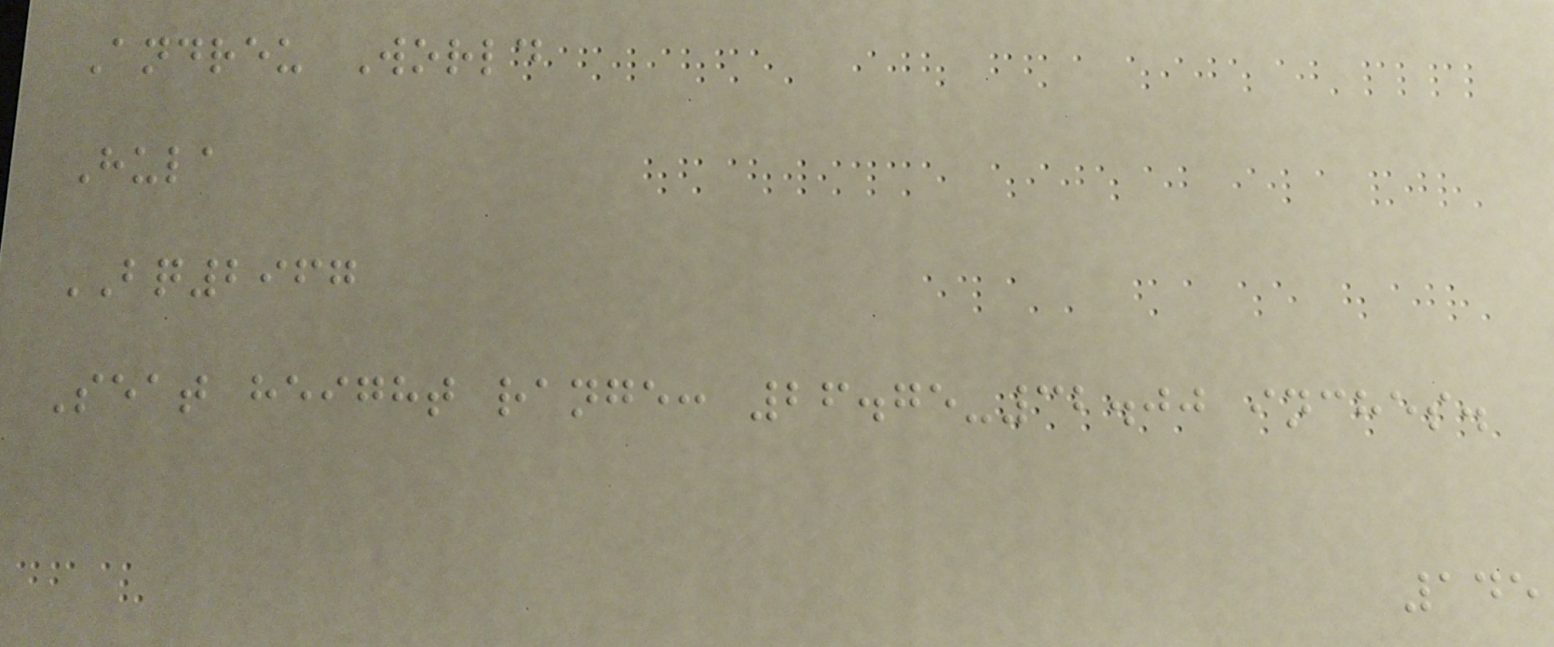Andreu World
Hula
BQ2967
Seat height range: 26.75-32.00 inches.
145
